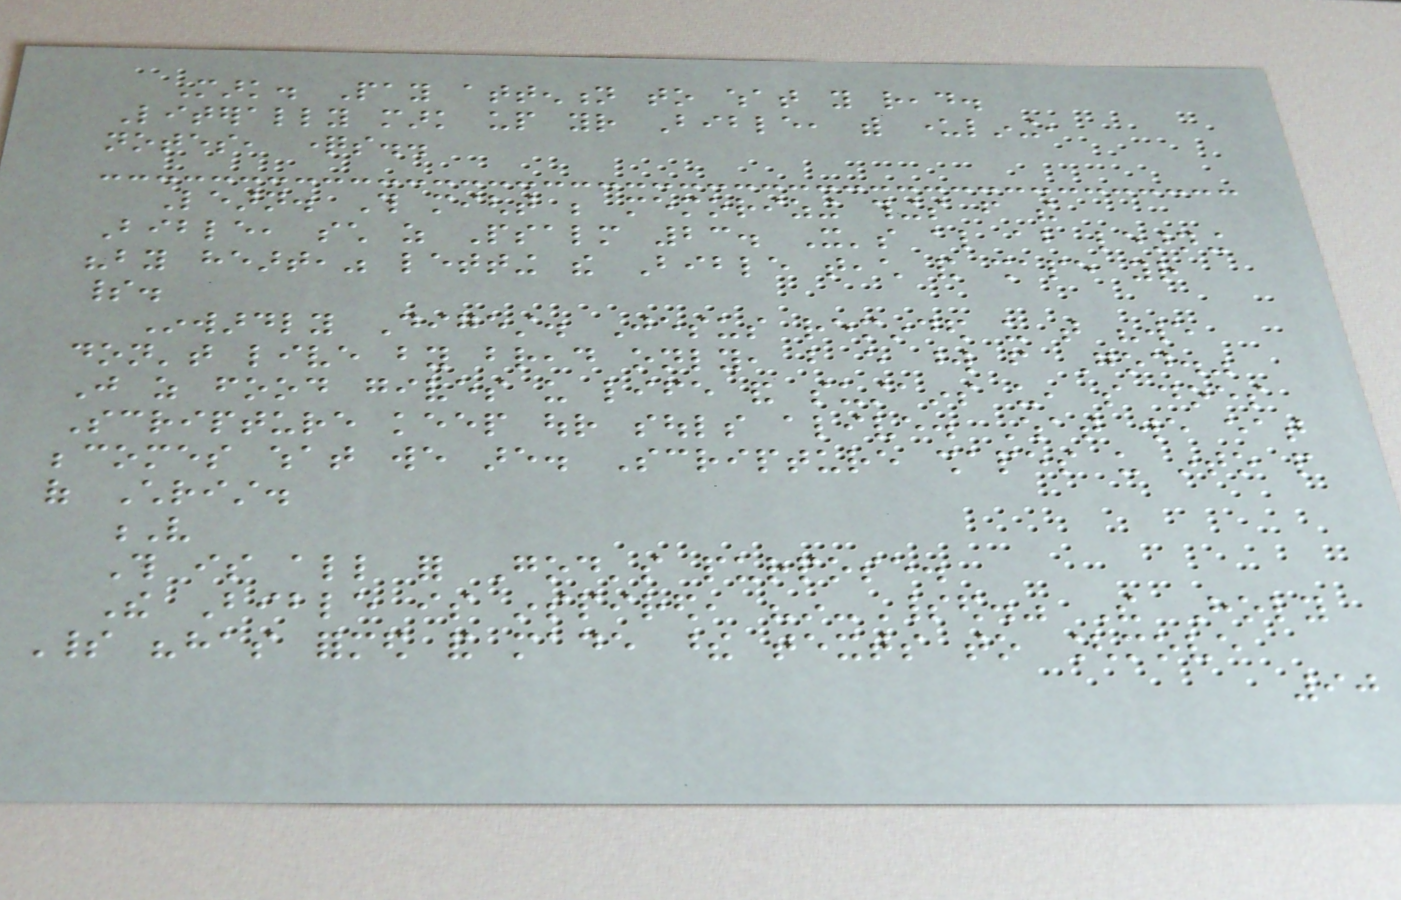Mark. Pay attention to what you read.
Literally mark up your Bible, with underlining,
notes, questions..
Learn. This might be memorizing things from the
Bible, such as Psalm 23. It's also about learning
"by heart," letting the Bible teach and shape your
spirit.
Inwardly Digest. Jesus reminded us that "we
don't live by bread only, but every word from God."
Just as food gives us life and sustains us, so does
Scripture keep our souls alive. What we eat
becomes what we are. Scripture shapes us into people
of Christ.
V
This is all for God's purpose.
The Bible is inspired, "in-Spirited." The Holy
Spirit "has formed and made these texts to [move
90
